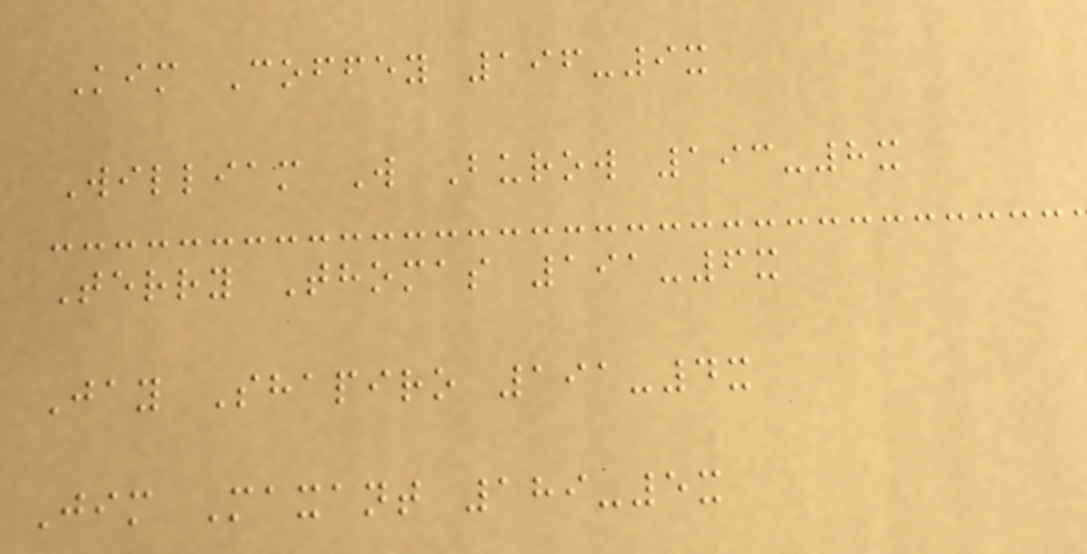Kim Coffey 196-9x
William W Burow 193-8x
Terry Thomas 191-6x
Jay Shapiro 191-4x
Jim Maxant 189-5x
